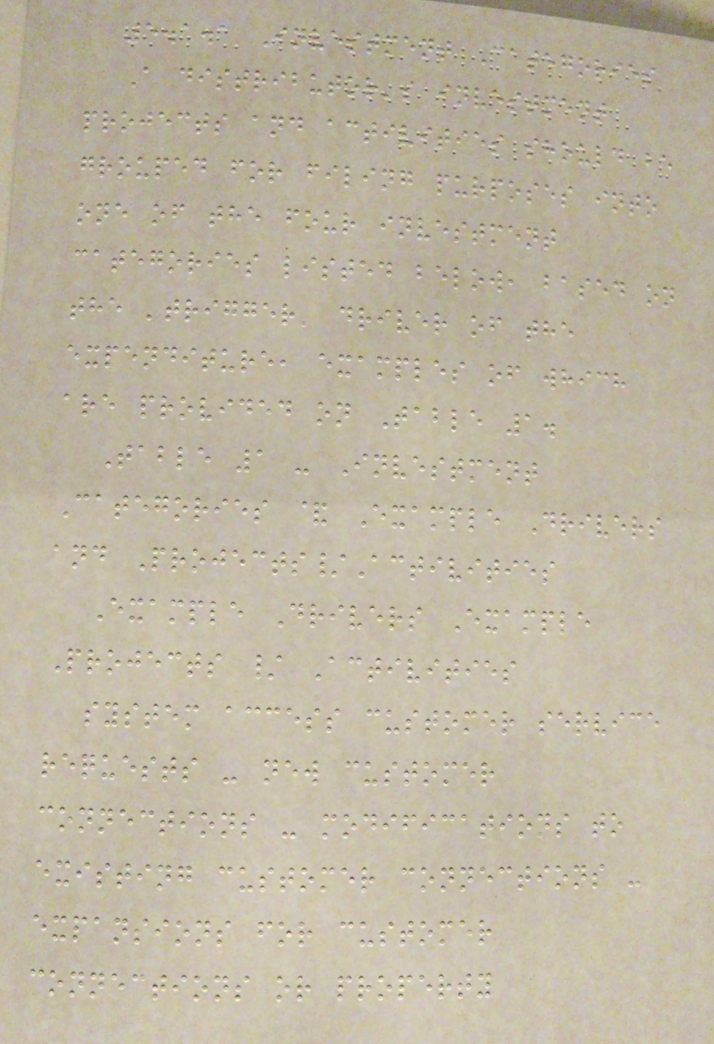5.1.1 Investment Categories
A distributor's investment
projects and activities should be
grouped for filing purposes into
one of the four investment
categories listed below, based on
the 'trigger' driver of the
expenditure, examples of which
are provided on Table 1.
Table 1 - Investment
Categories & Example Drivers
and Projects/Activities
Example Drivers Example
Projects / Activities
system access customer service
requests - new customer
connections - modifications to
existing customer connections -
expansions for customer
connections or property
